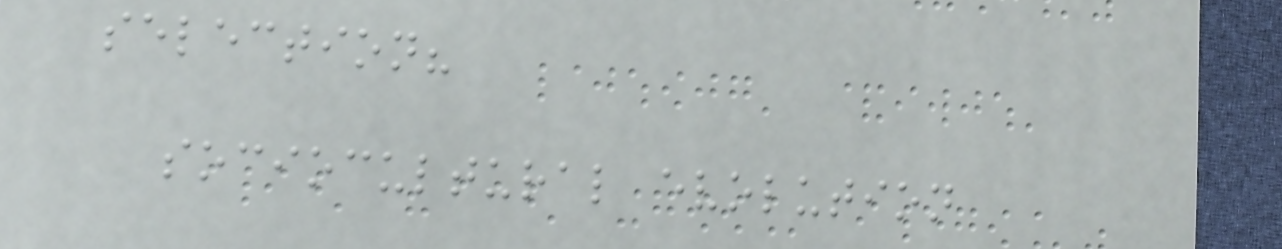selection?
sociocultural evolution
